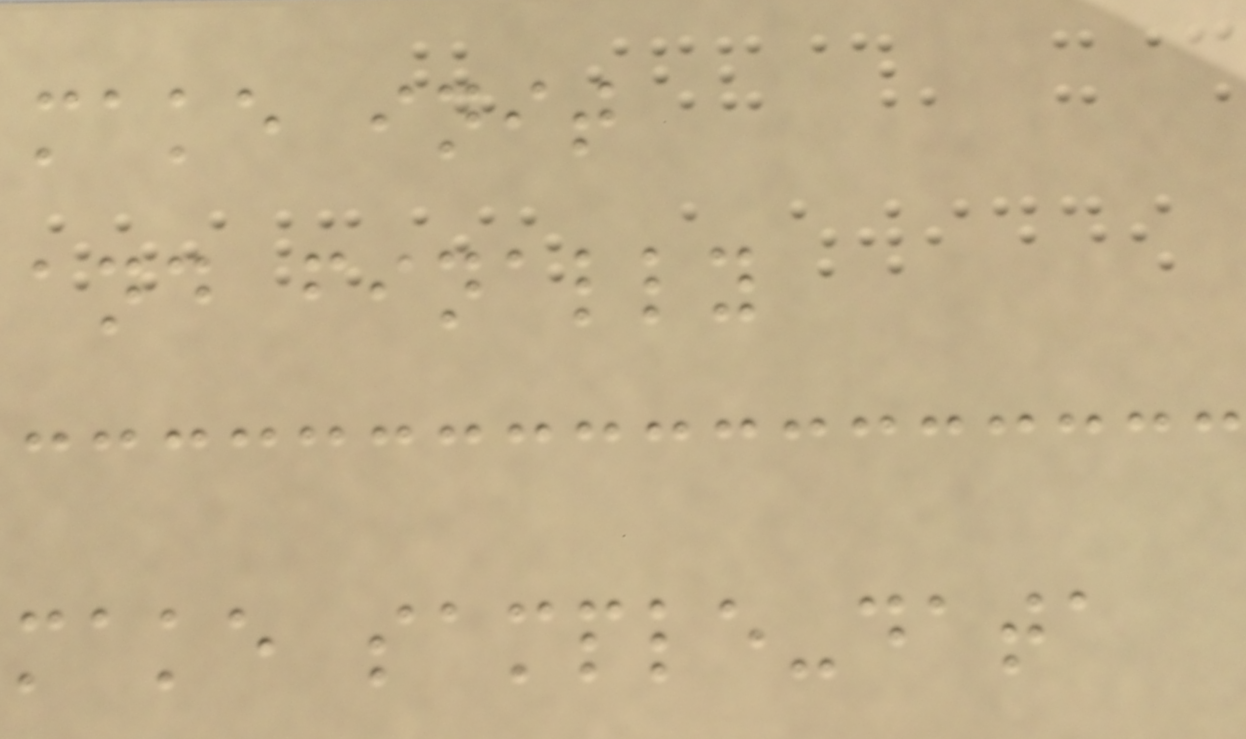make init
and finally
make sample-data
